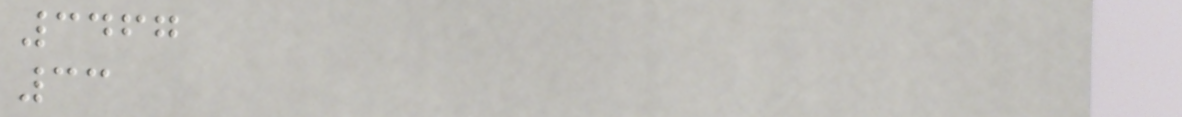3467
33
